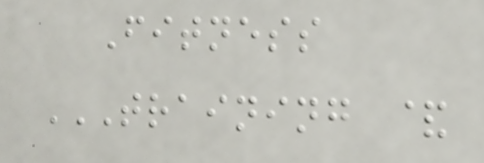Fitness
TRAINING &
